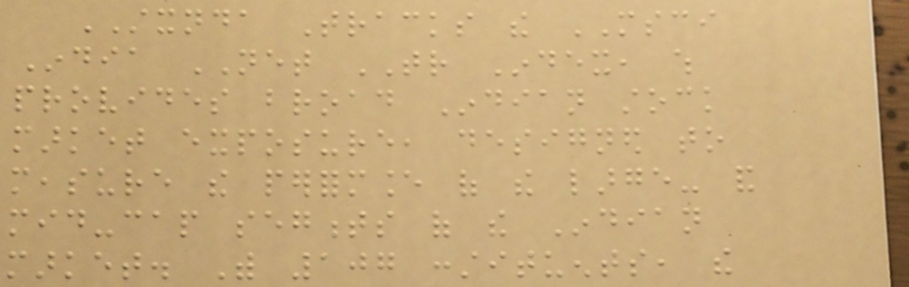STXNDA Tracks the MSCI
India NET TR Index, which
provides broad Indian stock
market exposure, designed to
measure the performance of the large- and
mid-cap segments of the Indian
market. With 107 constituents, the
